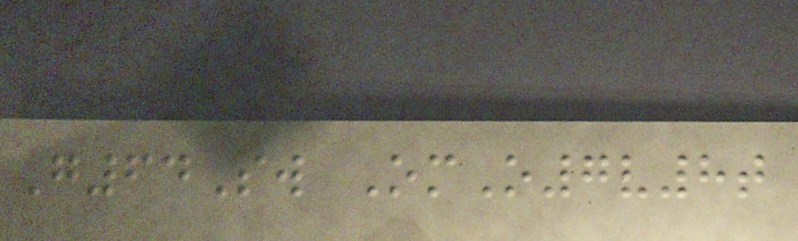G64Sw OmO7v8t
